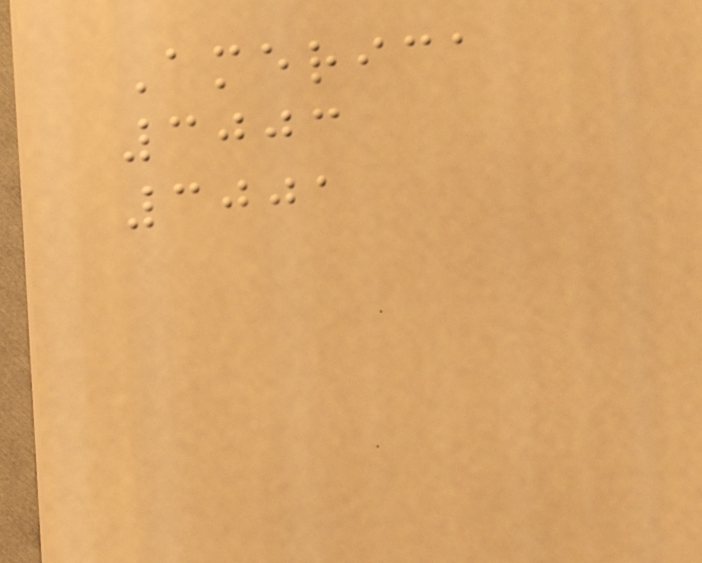America
3003
3001
